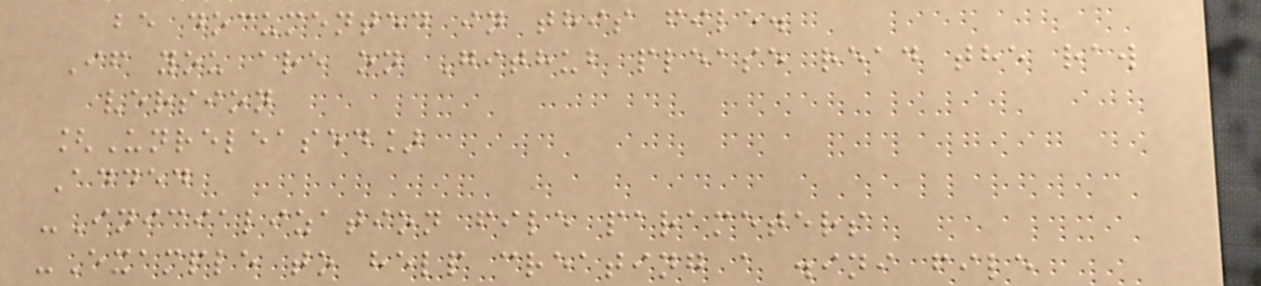be documented in this file.
If you are on Github please read the raw
version
[Unreleased]
Added
-Inicialization file parameters
-Example to help creating a .ini file
